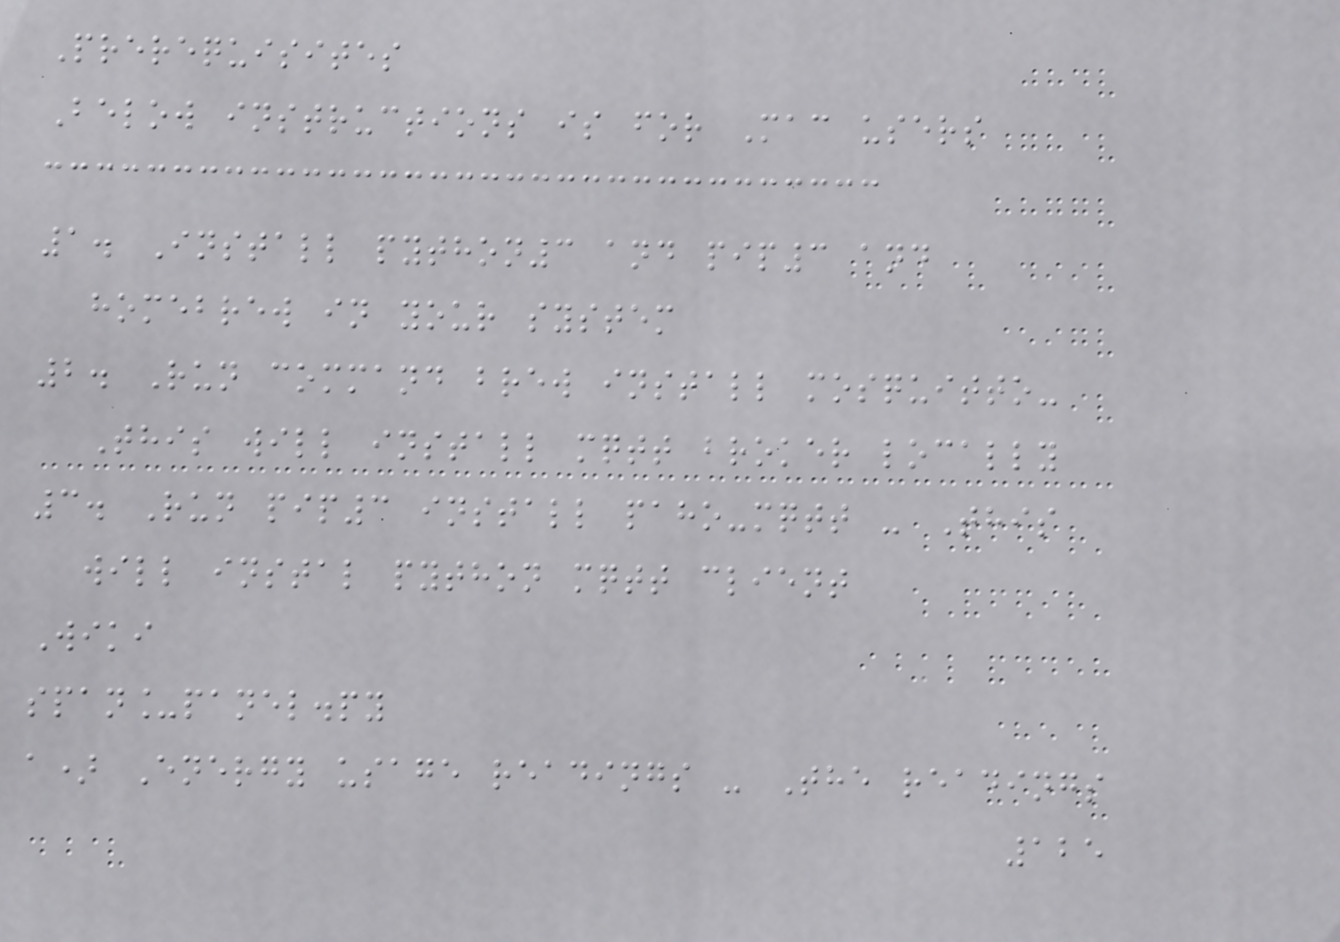Prerequisites
Below instructions is for Mac users
1. Install python3 and pip3 and
homebrew in your system
2. Run command brew install mosquitto-
This will install mqtt broker locally
3. Run pip3 install paho-mqtt - This
will instal python mqtt client
Wiki
span_panel.py
a) Energy usage readings - The readings
125
